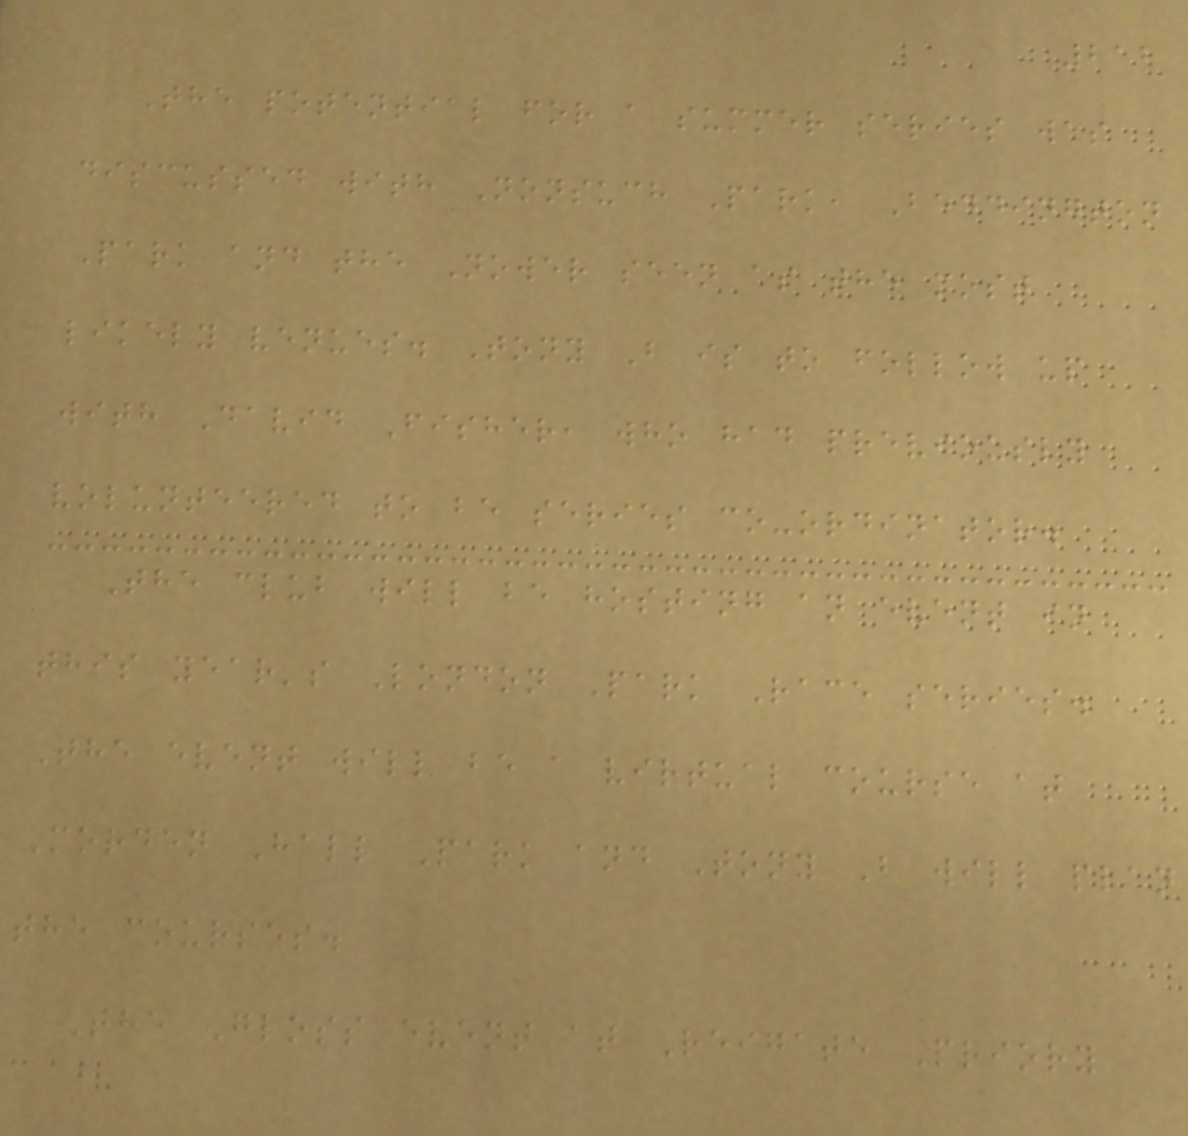212
The potential for a summer series was
discussed with Nonsuch Park, Beddington
Park and the Nower seen as the most
likely venues. Tony B is to follow up
with David Fisher, who had previously
volunteered to be series co-ordinator.
The club will be hosting an event in
this year's London Park Race series.
The event will be a virtual course at
Morden Hall Park and Tony B will plan
the courses.
The Gloss event at Reigate Priory
